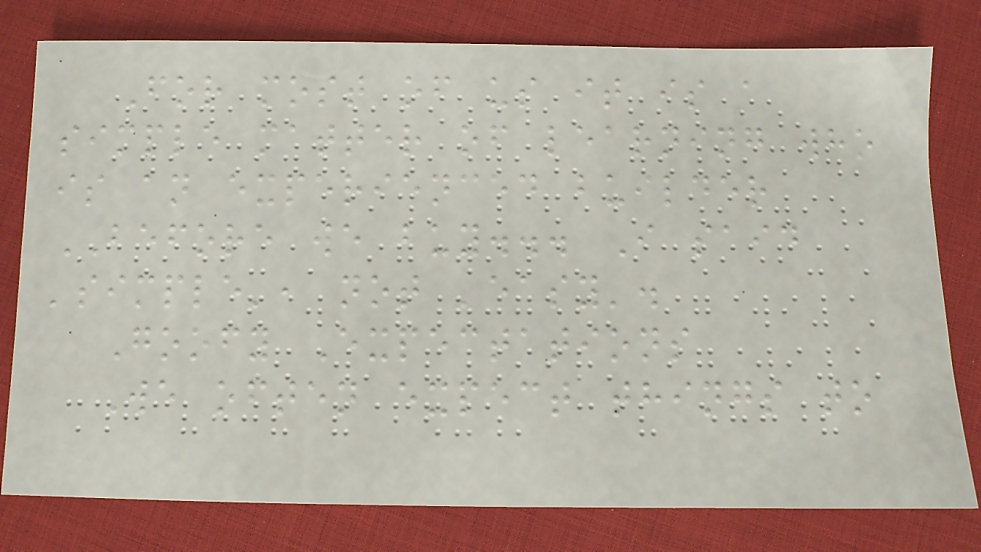For most of us it is a
simple matter of learning who
is an experienced builder
BEFORE we buy... I said
'simple', not 'easy'.
Goofy Expectations
We often expect things to
